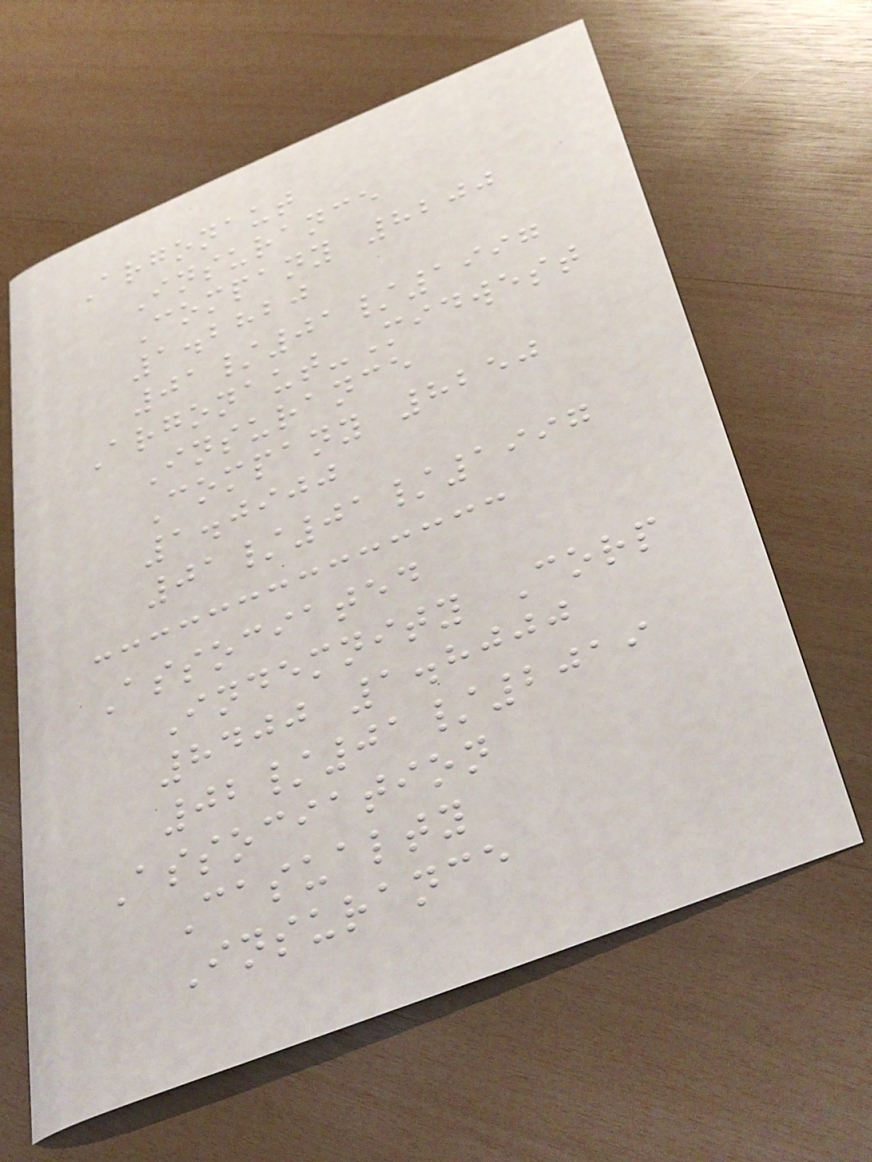Argonaut
Insurance
Company 8200
1.2820
01/01/1997
Argonaut-Midwest
Insurance
Company 8250
1.0900
01/01/1997
Associated
Indemnity Corp
8400 1.8000
02/01/2019
Association
Casualty
Insurance
